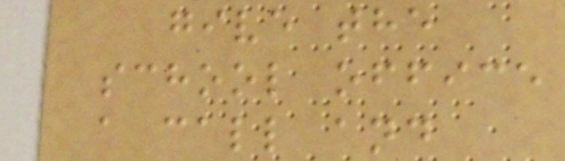give the
school office
a call and
